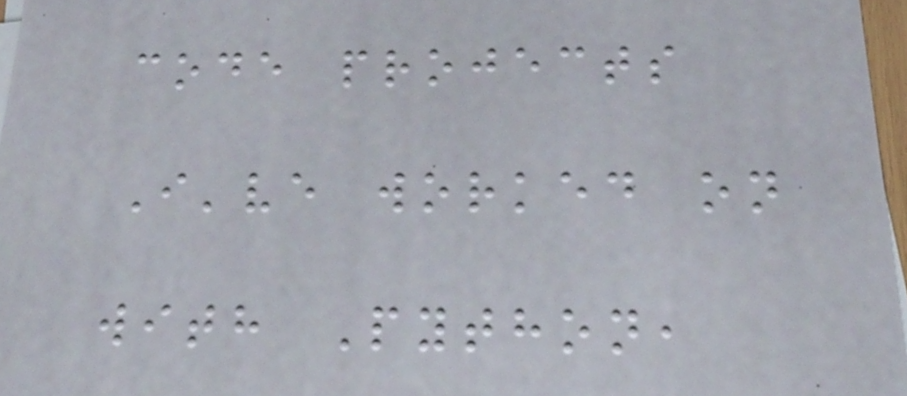code projects
I've worked on
with Python,
